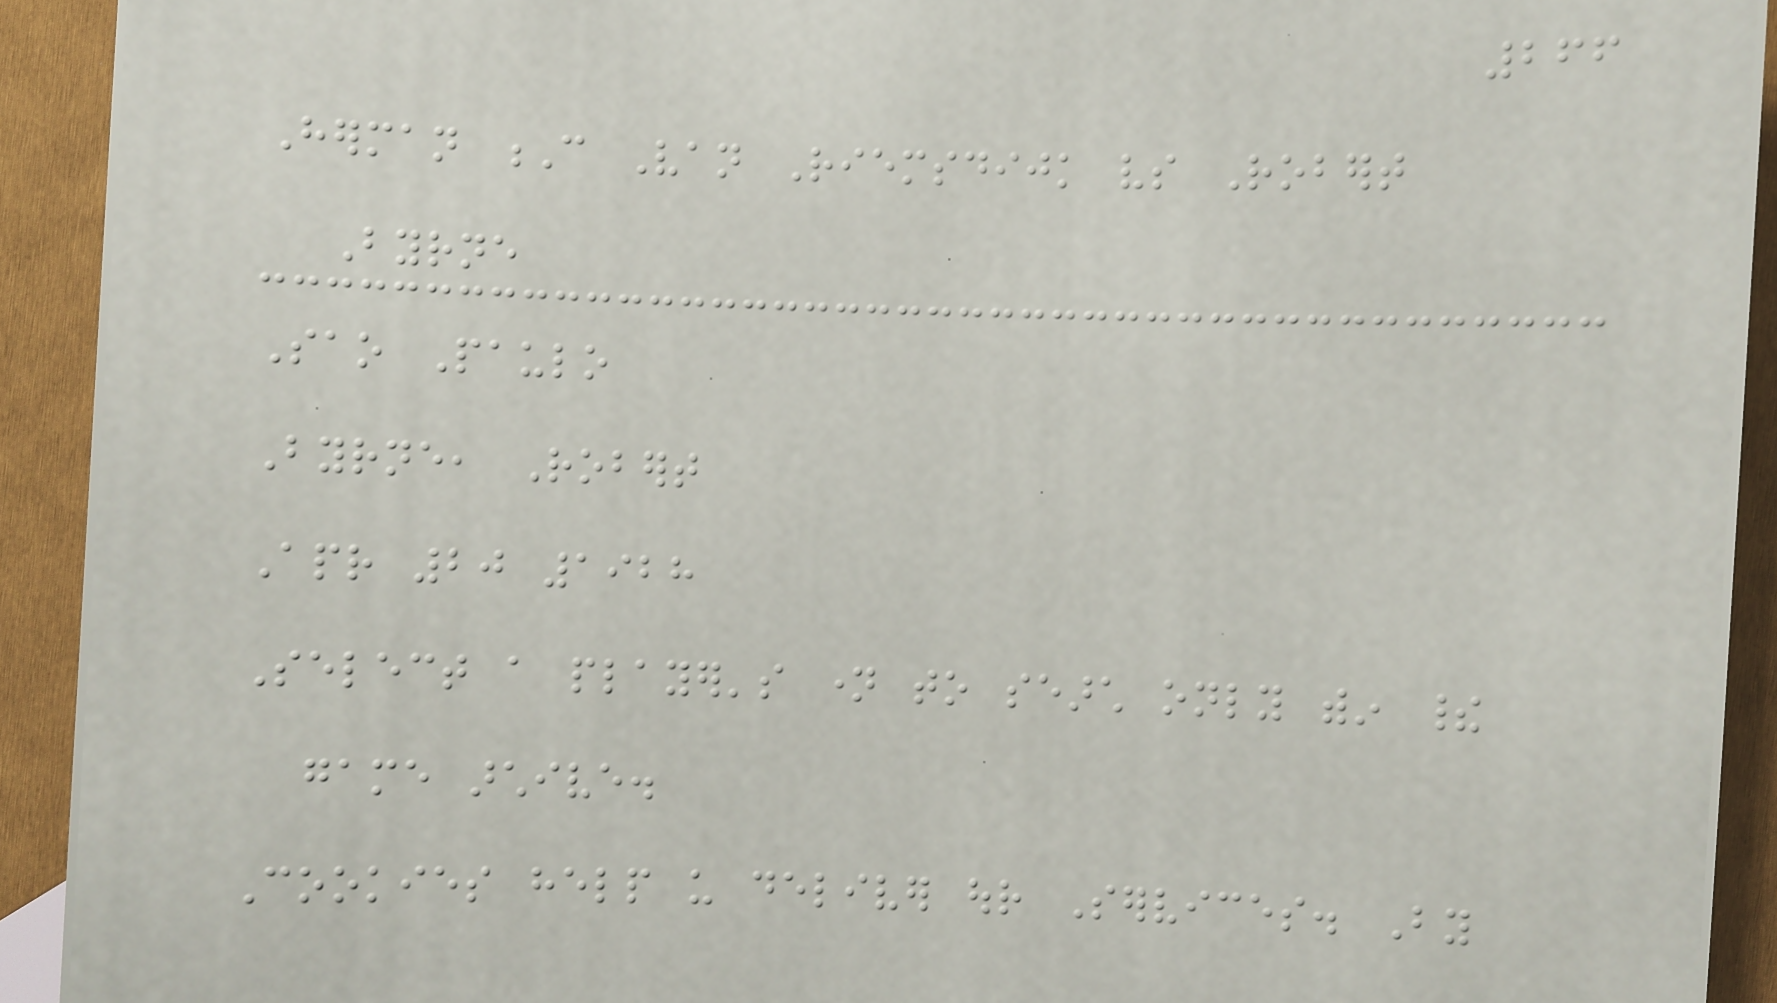266
Herman C Van Riemsdijk vs Robert
Byrne
Sao Paulo
Byrne, Robert
Apr 20 1928
Select a player's name to search only within their
game archive.
Cookies help us deliver our Services. By
